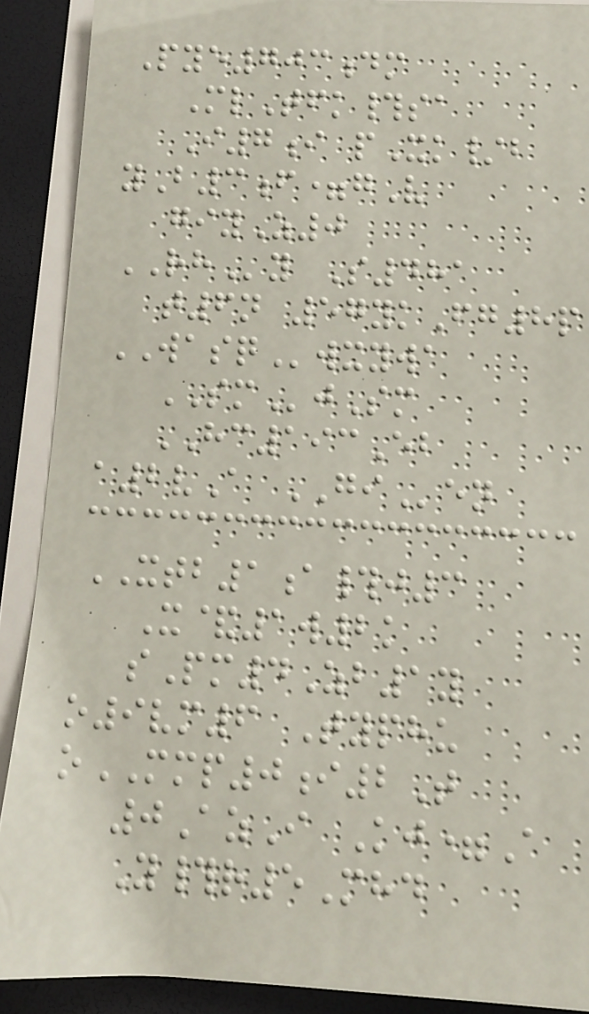Pye703dm
MlTfk#sa
I7i pXk/b
yB3f=gV
giyZ0
RHy S481
t6n 57ykFg8p
WASQwxywa
SMjSm
HC193Eb
a2vA GIen
XTB1a#j3
X&1w2k
sPm4Zb1y
o9vm6 Typhu
oMMP0i2T
0AzI Kj=A
Y#r5Mhd
